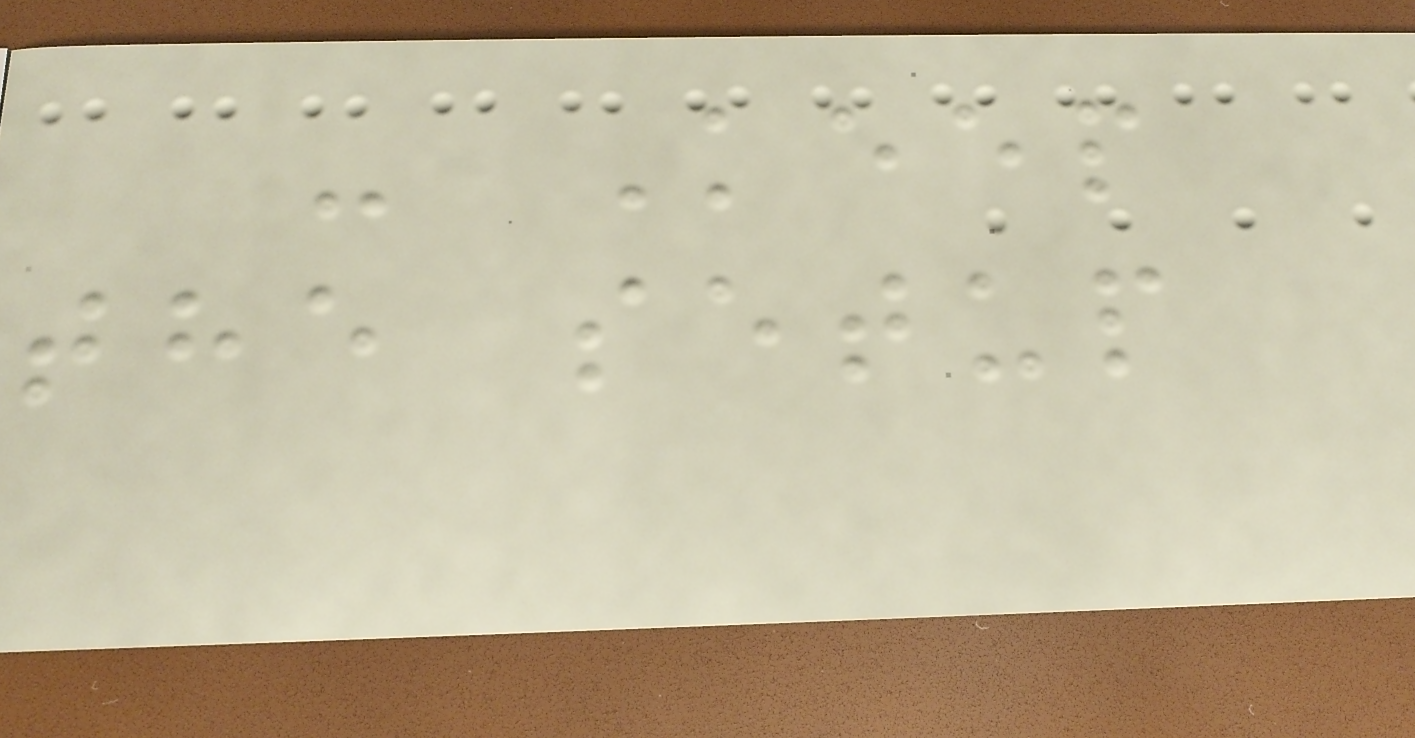- Keep
the setup
